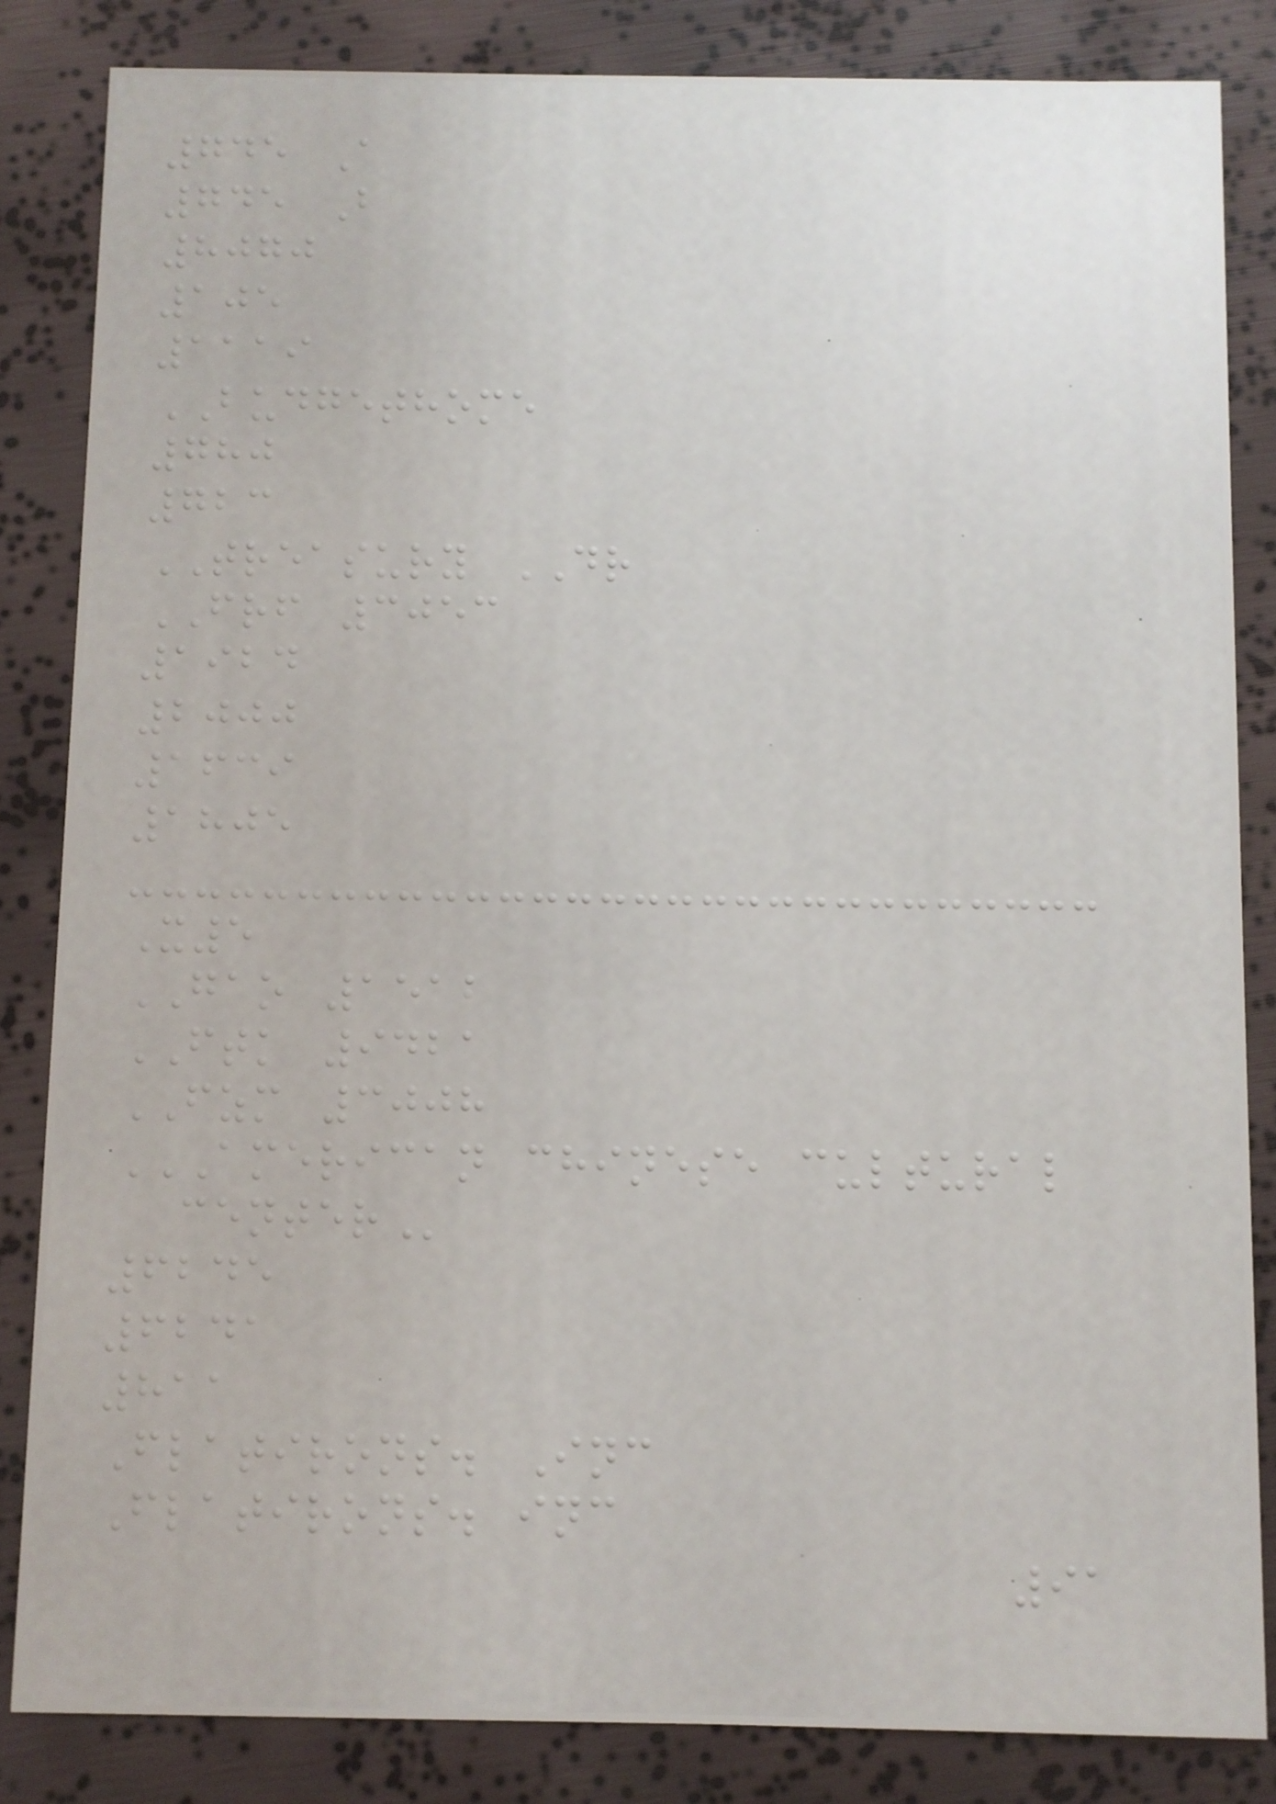745 A
745 B
8070
105
1119
BUDGETHOME
780
723
TREASURY DR
FRF 3053
1924
2000
1639
1805
X5
GAO 1512
FTK 9421
FZM 3008
AMERICAN CHINESE CULTURAL
CENTER
6245
6241
811
Flatirons. Inc
Flatirons. inc
91
